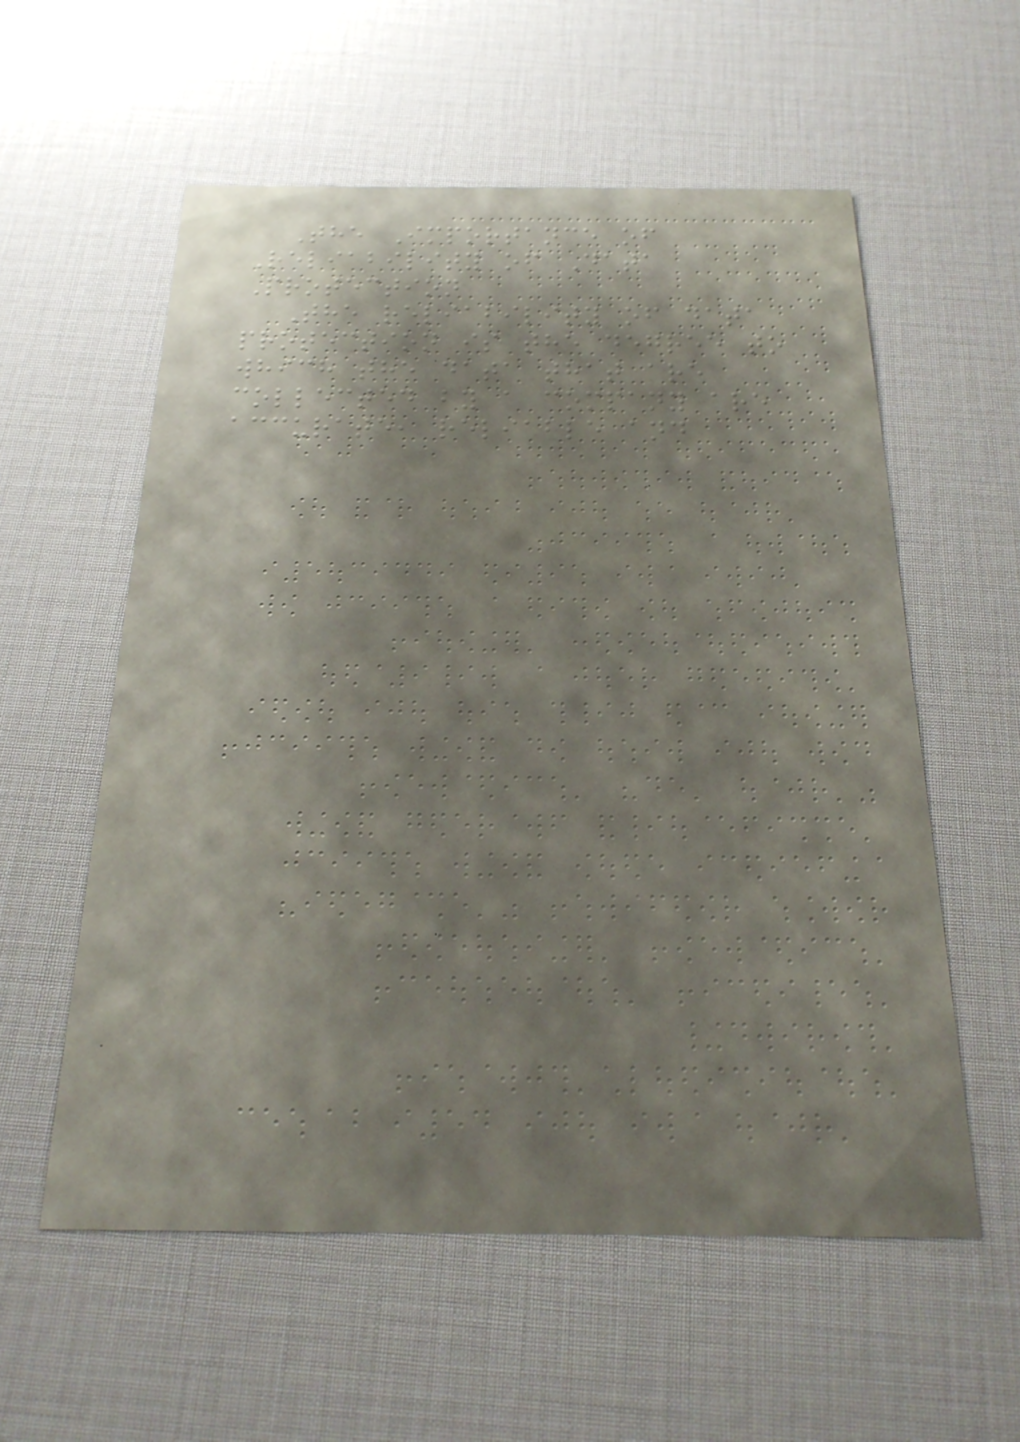The Importance of
Reliability of Data
Protection
The reliability of data
protection is the degree to
which the data that are
collected by a company are
accurate, reliable and
